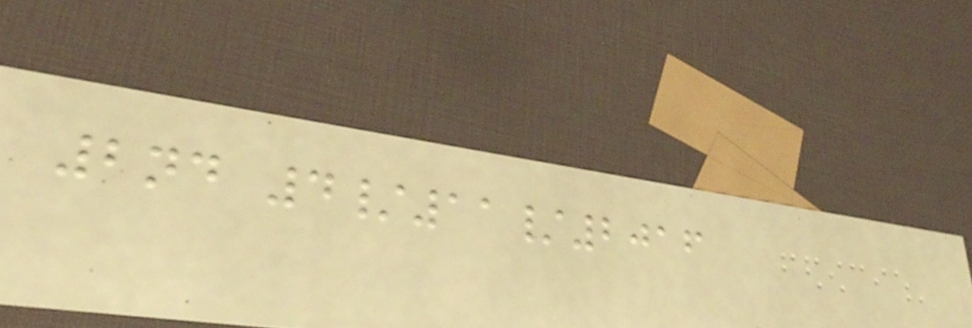2nd 4/11/2016
